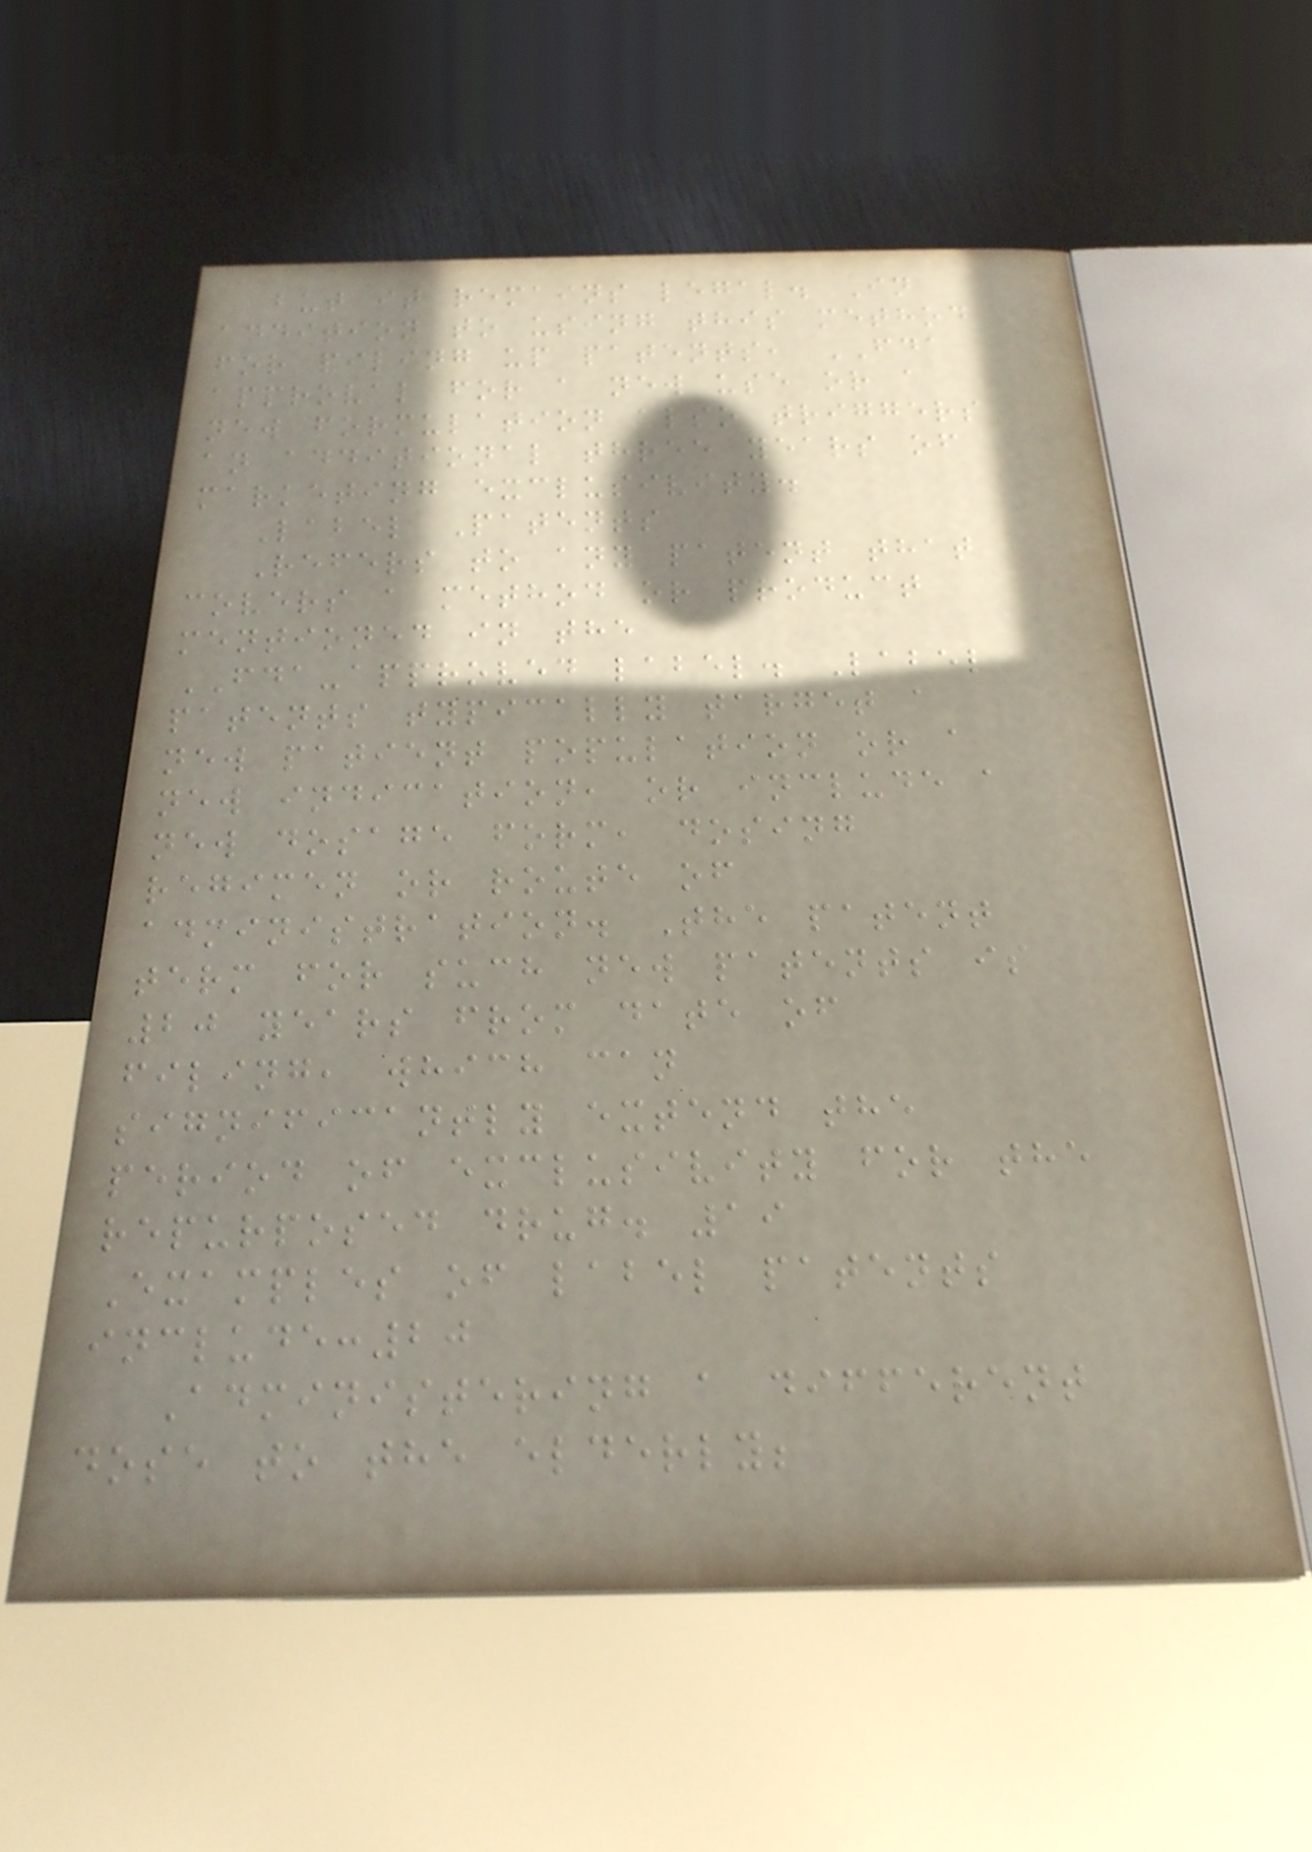but it remains legal. In
addition to using this method
for piling up patents, FDA
approval for a new use or a
new formulation also triggers
an additional three years of
marketing exclusivity.
Label Patents
Refers to any patent that
covers a method or product
mentioned in the
FDA-approved label. Label
patents typically target a
new patient population or a
new indication, or include a
new dosage form, dosing
regimen or route of
administration. The patent
term for such new patents is
20 years from date of
filing, which can
significantly extend the
period of exclusivity for the
repurposed drug. 19
Examples of label patents
include:20
Administering a different
dose to the elderly;
